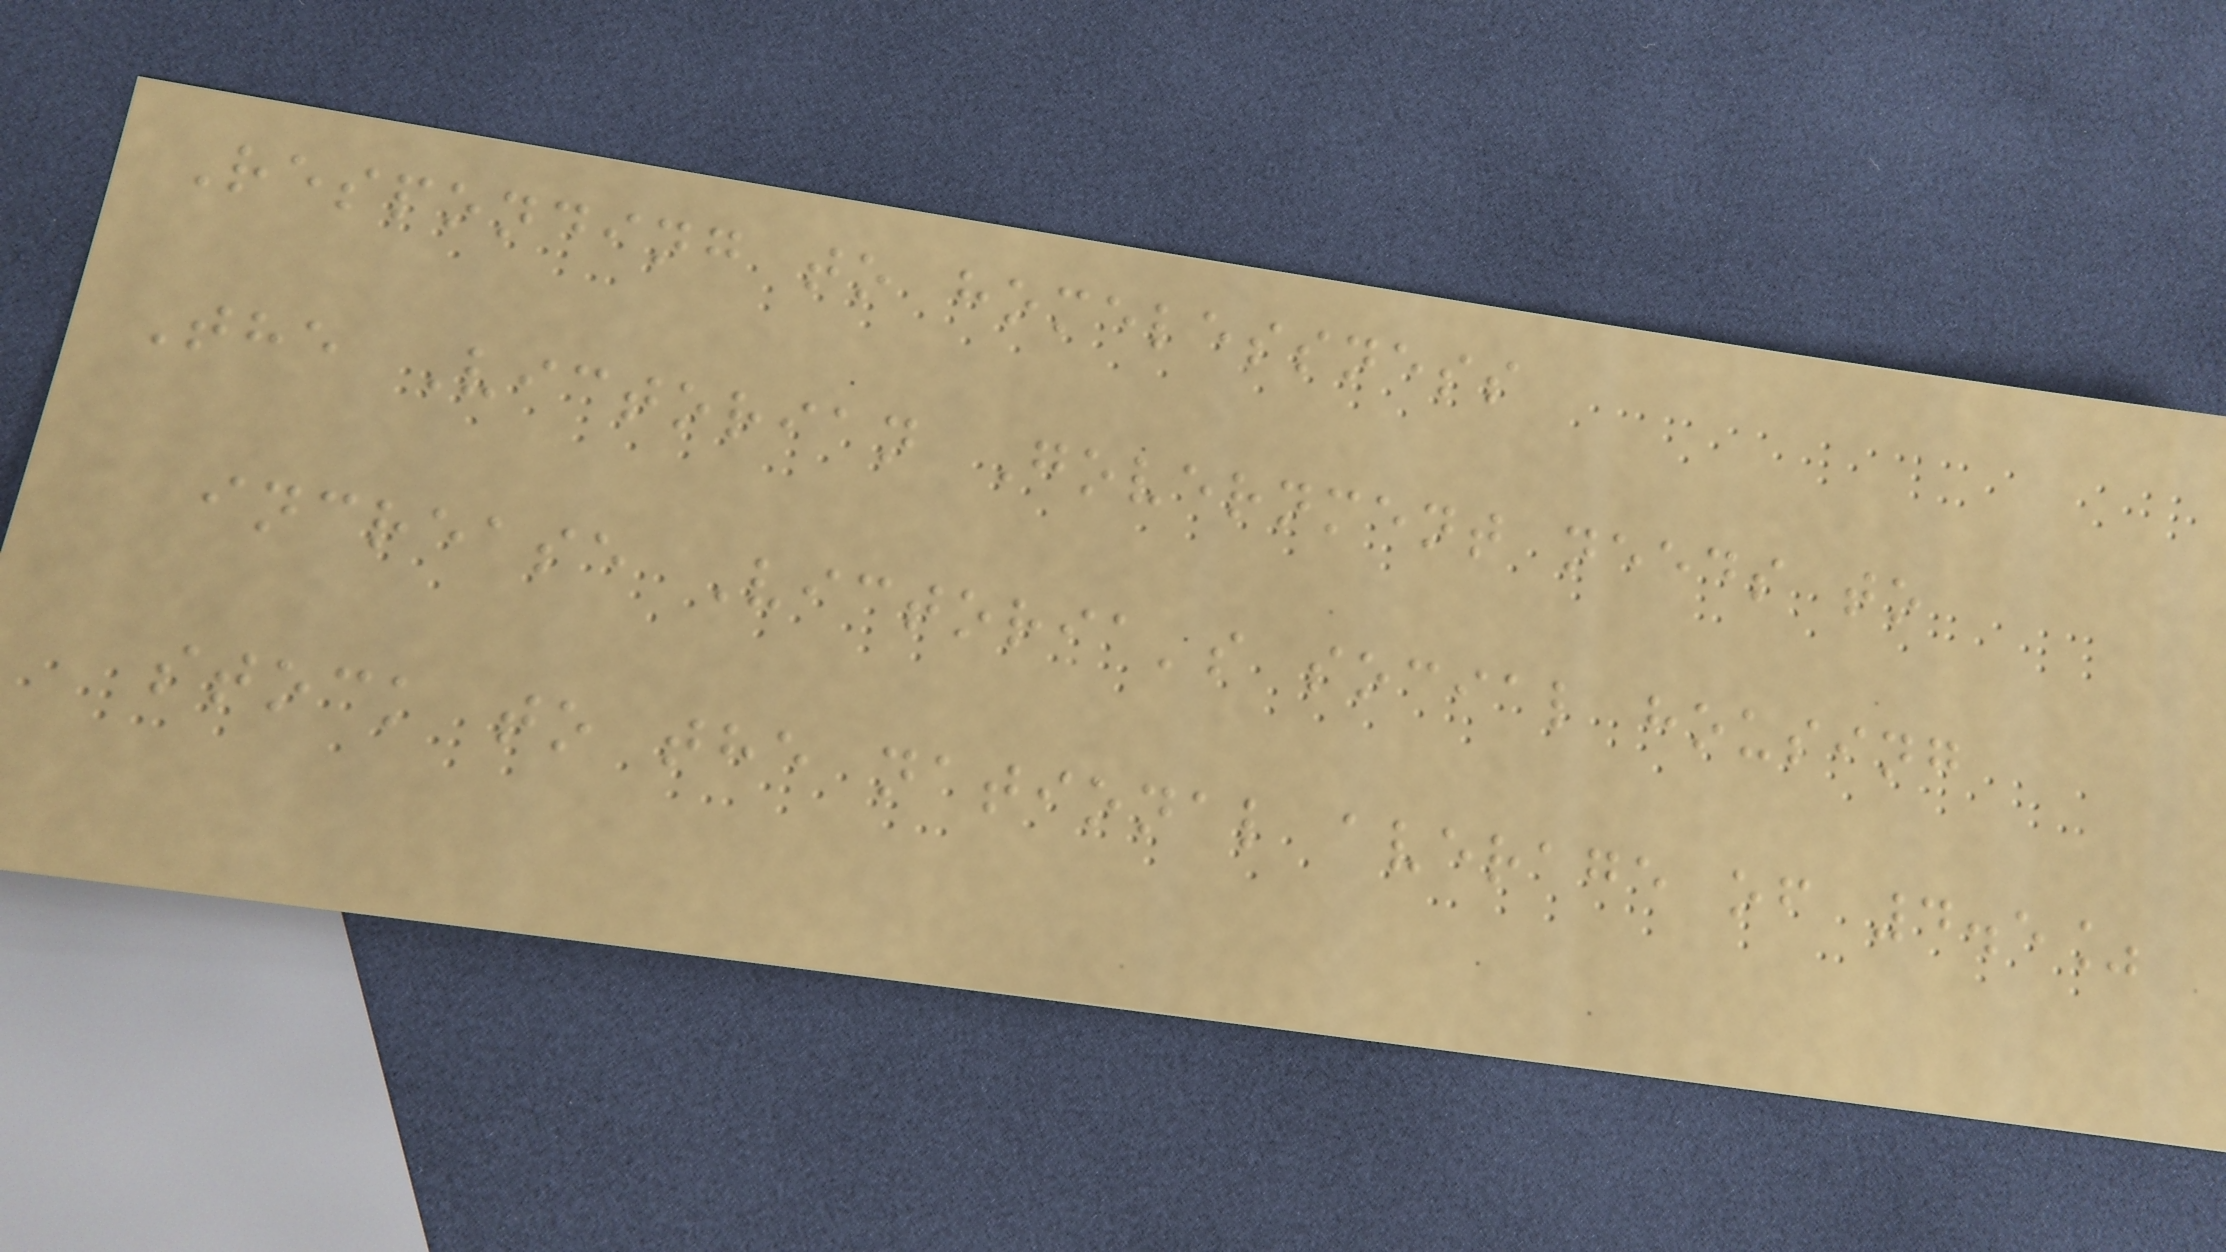Responding to homelessness
The Victorian Government needs to
increase Victoria's social housing
stock to the national average of 4.5%
